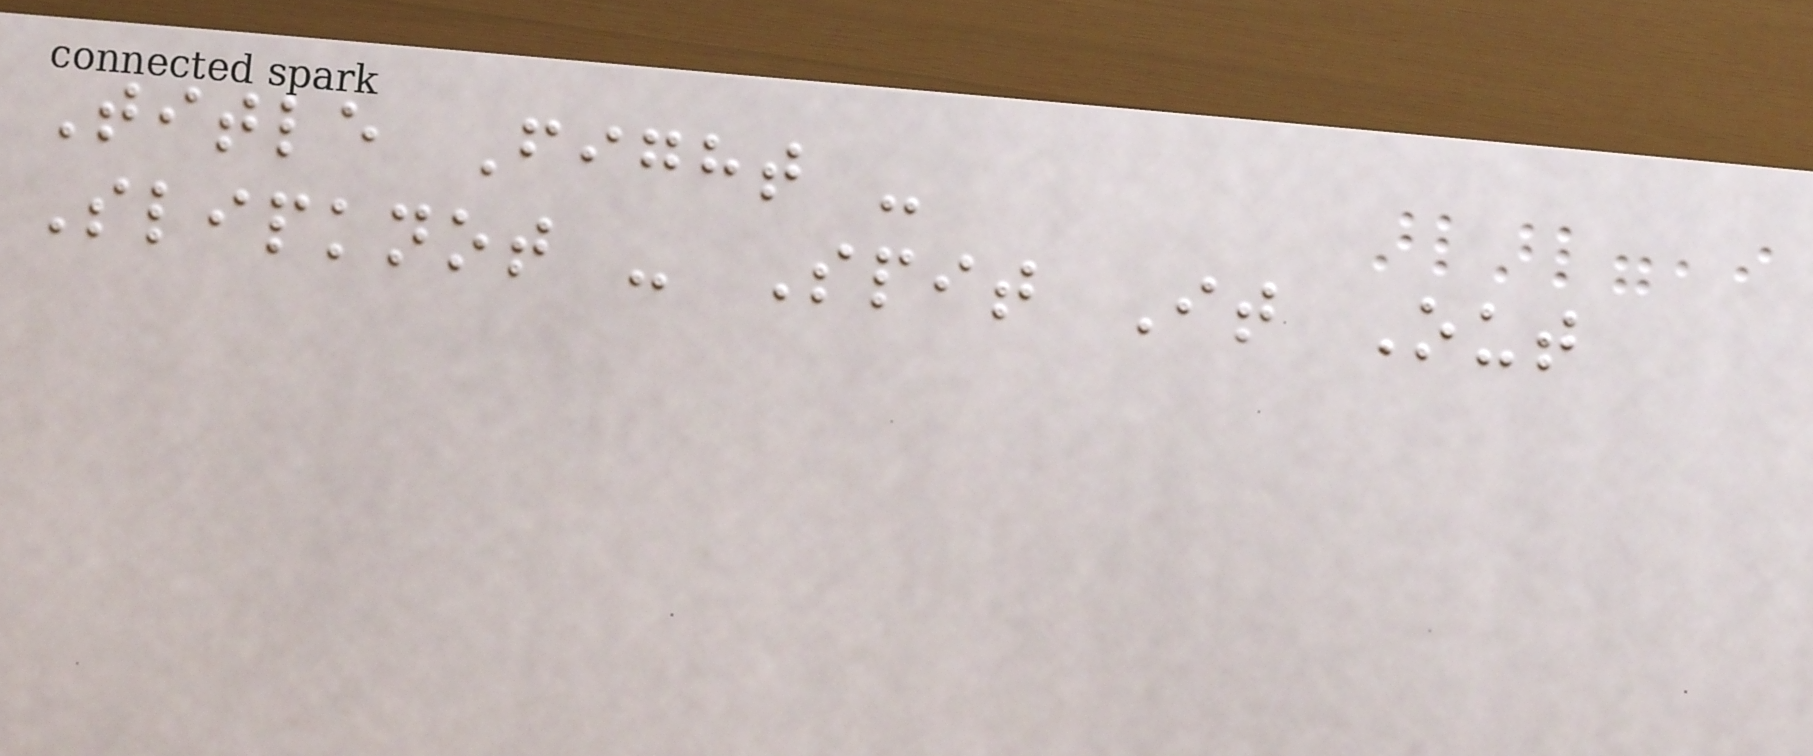Title Fight -
Slipknot - Spit It Out
